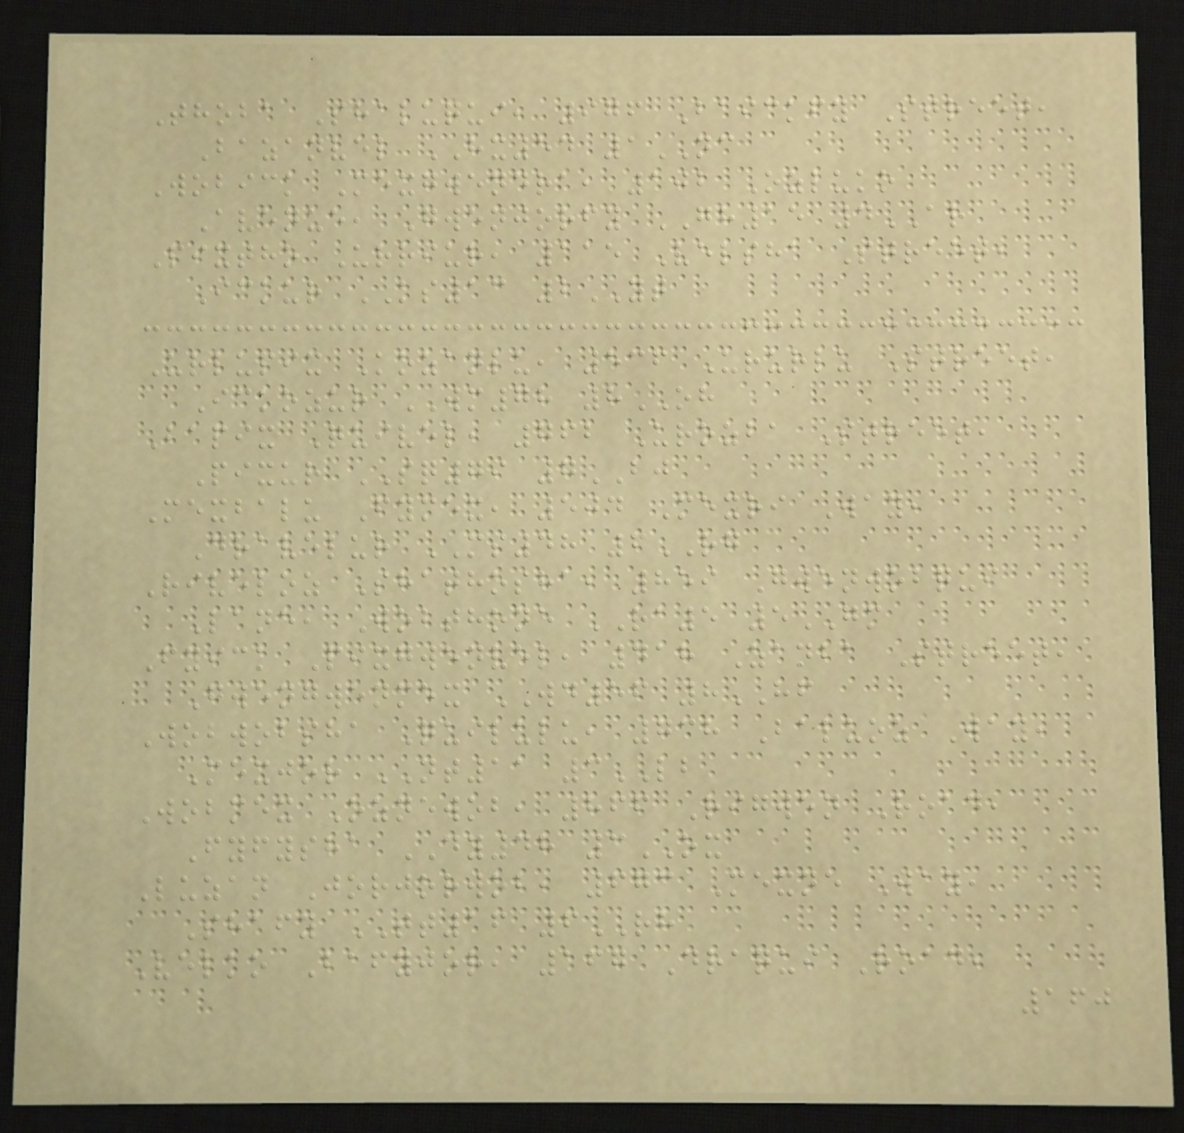Thoba Shaluqui, 976 Baickfy Street,
Bazanvel HX54 1NC
Wobick Mexgwendra, 102 Ozluko
Avenue, Gwenjorfy GH15 4AR
Pixtho Urriur, 115 Velsha Street,
Ickur KS13 2YT
Urlupix Kozanlu, 536 Ururlu Street,
Ickozur WM78 8OH
Bapix Quivel, 762 Urozba Street,
Pixur SQ79 7BJ
Mexbalu Fymex, 504 Mexri Way,
Dravelur MS48 6RG
Riveloz Shathosha, 859 Gwenwobqui
Lane, Wobthone RA5 5GM
Fyick Pixgwenvel, 418 Zanba Street,
Gwengwenmex WD56 8HF
Wobwobsha Quilulu, 738 Baluoz Way,
Mexjor NT11 3LB
Wobmex Oznewob, 866 Rigwen Road,
Fyfysha DY48 3OX
Luzan Jorjorwob, 673 Mexne Way,
Shafy TT16 6RH
Velko Bafyjor, 167 Draqui Road,
160
